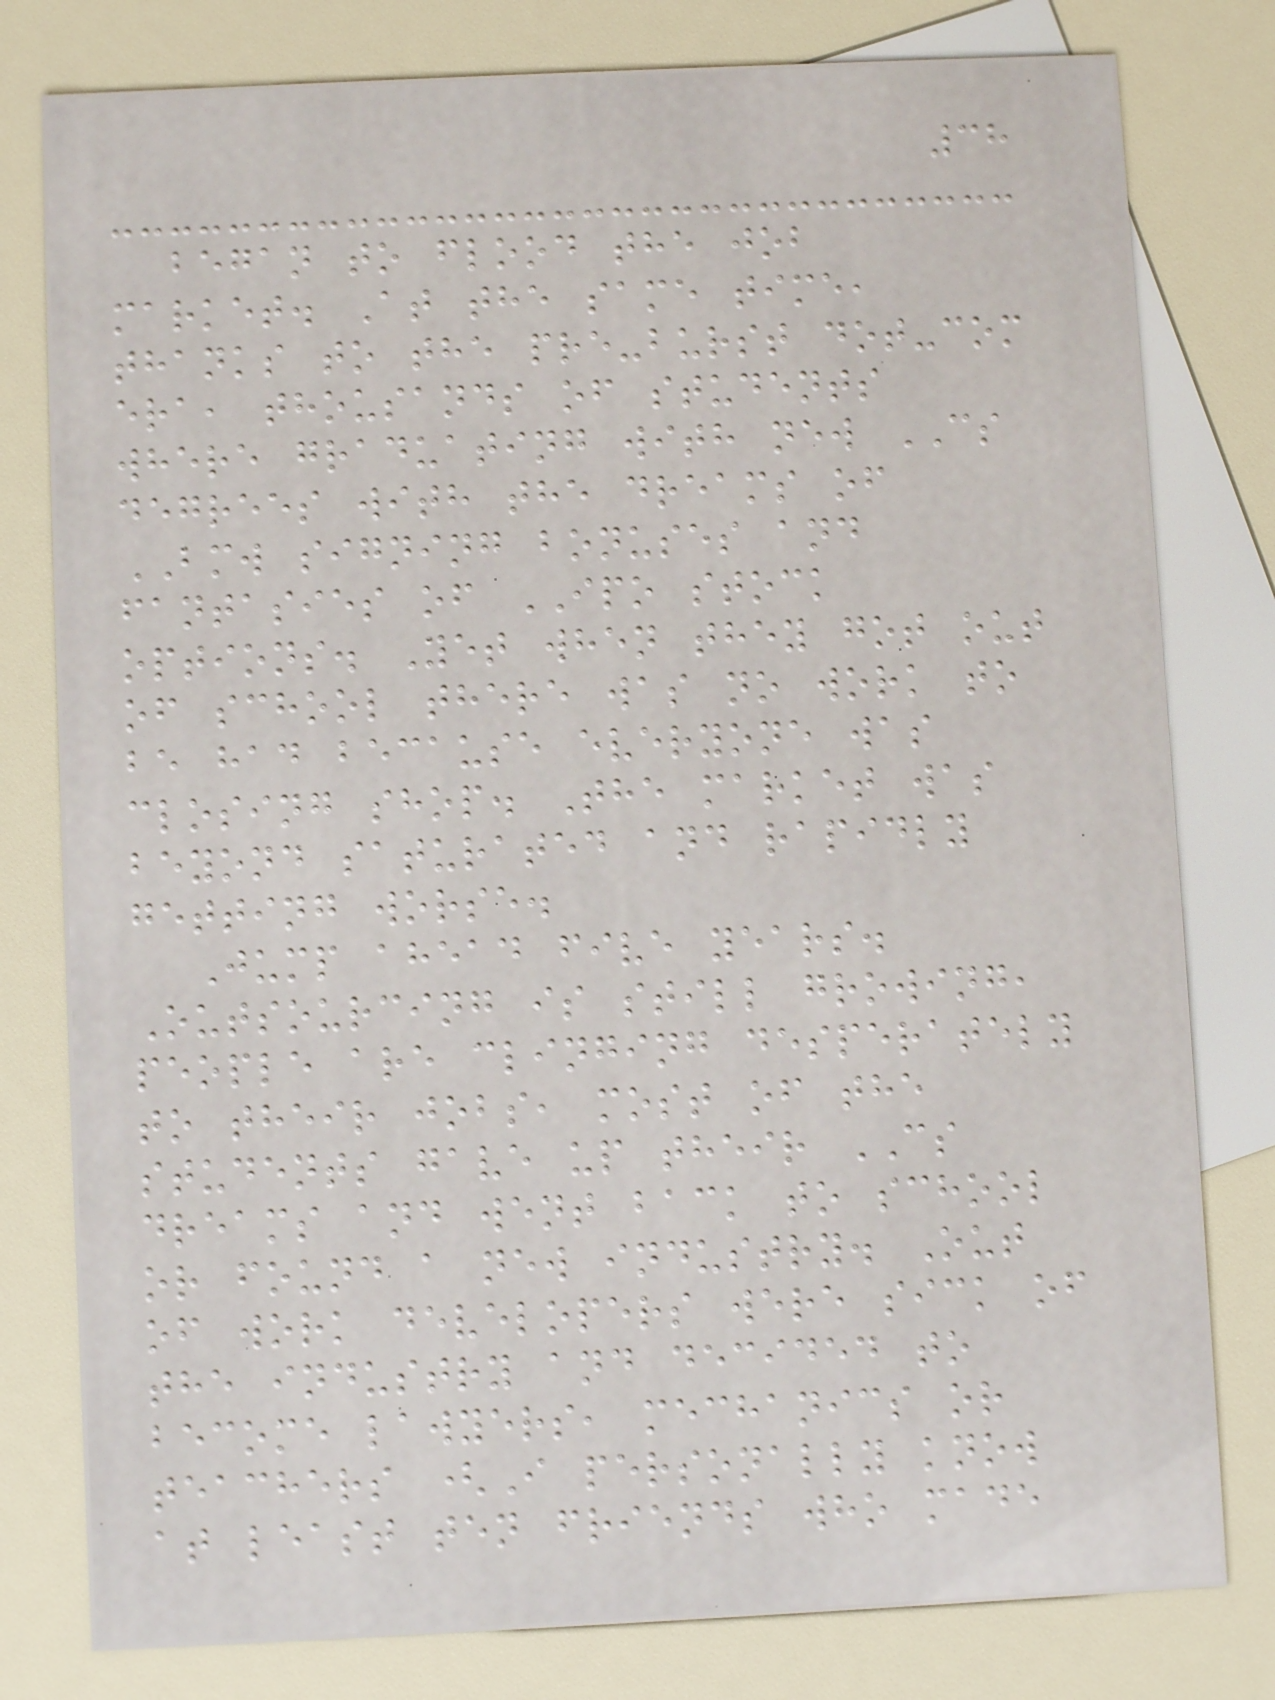38
began to flood the job
market. At the same time,
thanks to the pre-burst dot-com
era, thousands of students
where graduating with new CS
degrees with the dreams of
BMW signing bonuses and
fantasies of IPO stock
options. Yet when they got out
of school there was no work to
be had because everyone was
closing shop. The market was
beyond saturated and rapidly
getting worse.
Jump ahead five years.
Outsourcing is still growing,
people are clinging desperately
to their jobs, most of the
students gave up their CS
dreams and went back to school
or found a new industry. Out
of work developers were sick of
the industry and decided to
become lawyers, mechanics or
teachers (I personally know
at least ten friends who made
